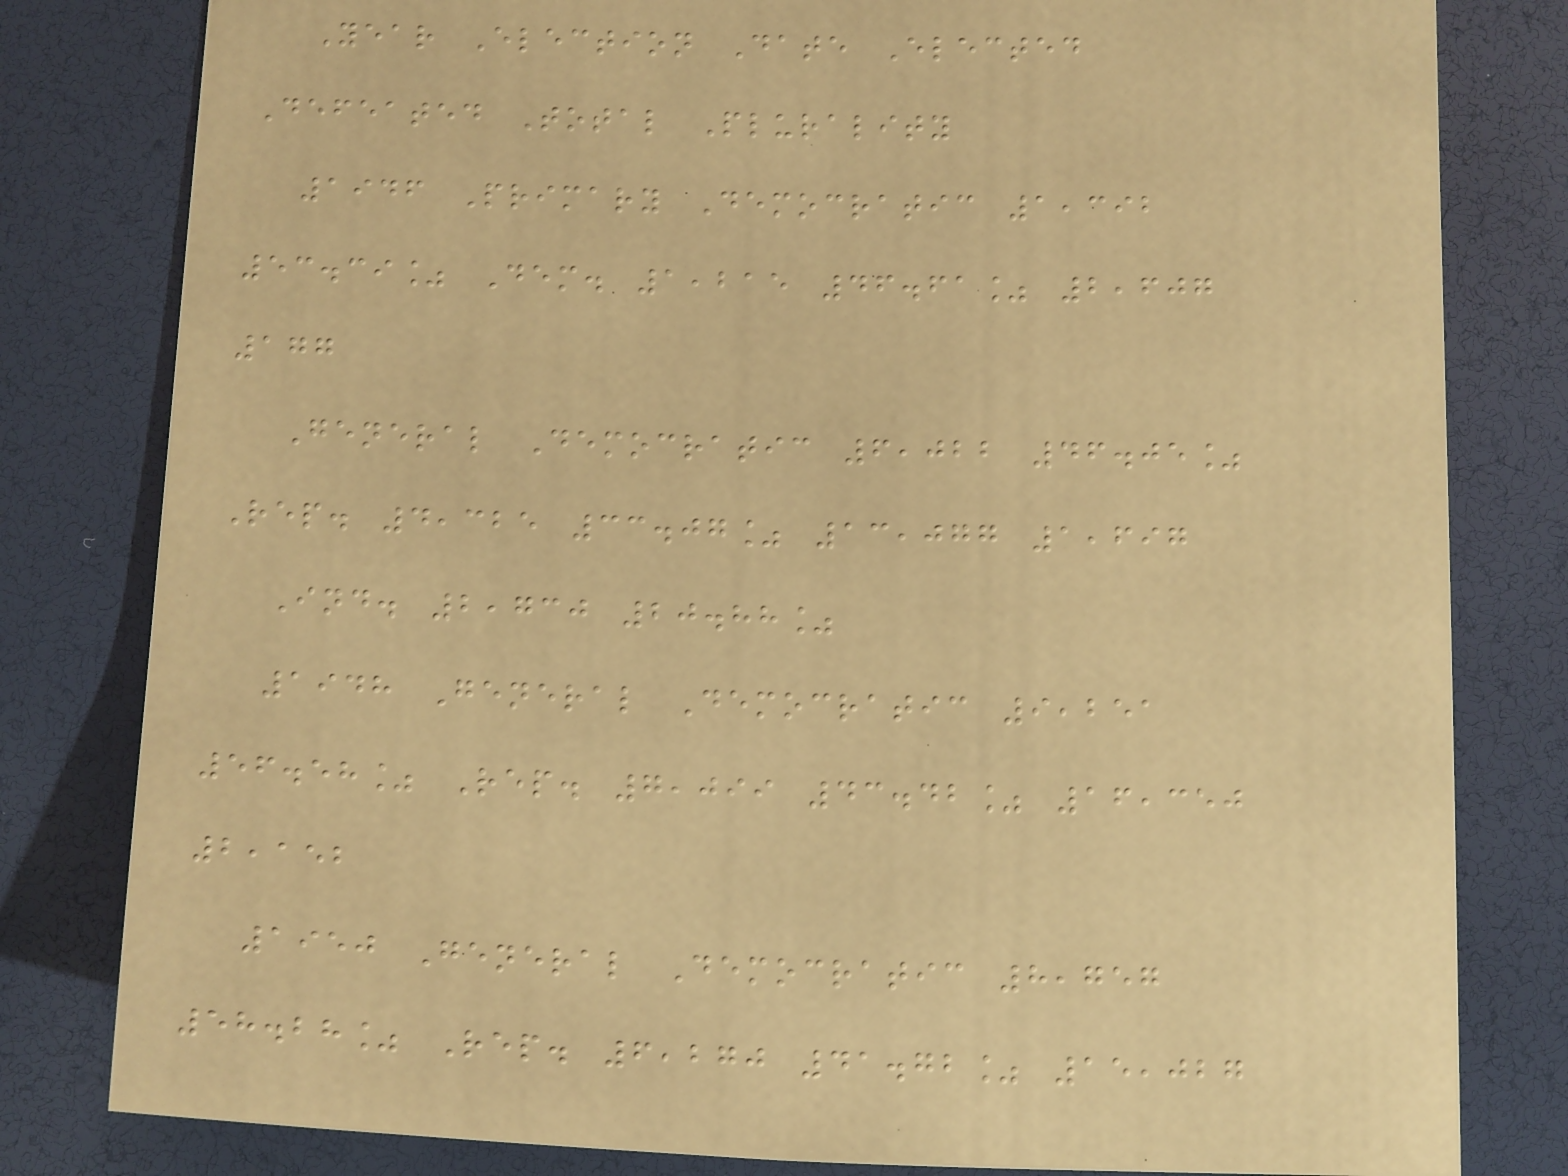Year Election Date Elected
Defeated Total Plurality
1946 Primary Democratic 1,392
53.39% Dem. 1,215 46.61% 2,607
177
General Democratic 6,022 46.05%
Rep. 4,325 33.07% 13,077 1,697
Ind. 2,730 20.88%
1948 General Democratic 9,251
56.58% Rep. 7,099 43.42% 16,350
2,152
1950 General Democratic 8,757
58.28% Rep. 6,270 41.72% 15,027
